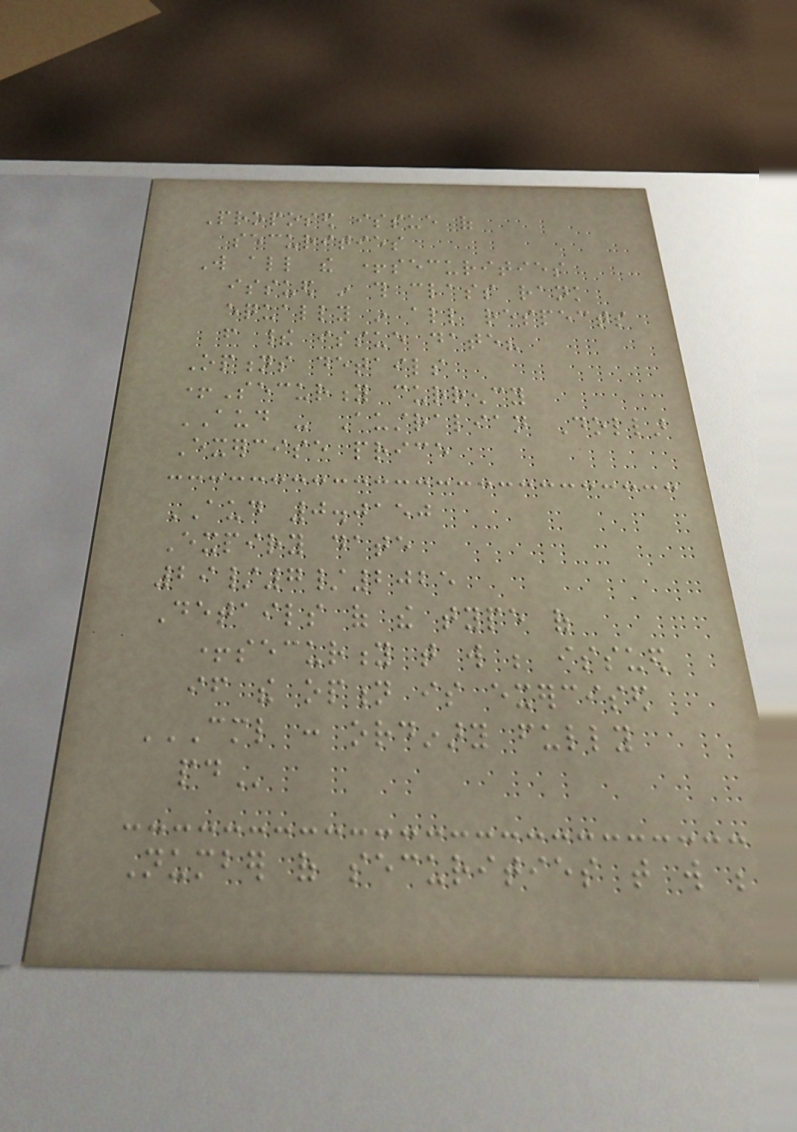Proposed issue of
securities
Will all the +securities
issued in this class rank
equally in all respects
from their issue date?
Options details
+Security currency
AUD - Australian Dollar
Exercise price
AUD 0.0150
Expiry date
29/7/2025
Details of the type of
+security that will be issued
if the option is exercised
CML : ORDINARY FULLY
PAID
Number of securities that will be
